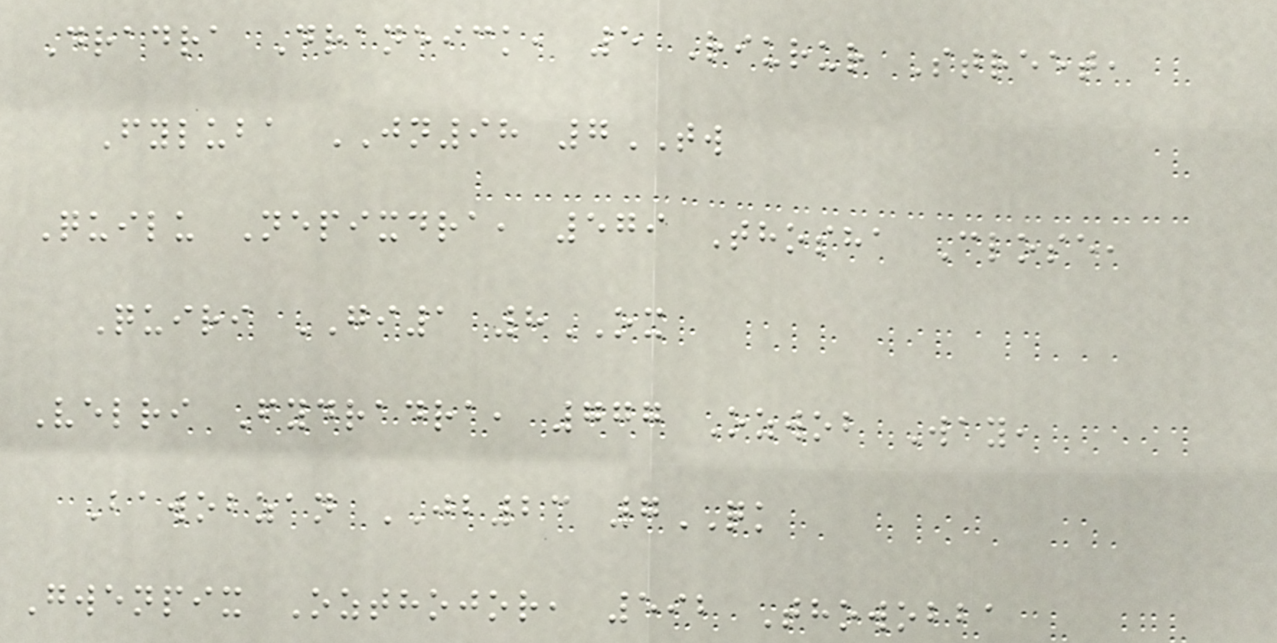Dradra Draneick, 5 Riurur Street,
Fyluba JN98 7TW
Quilu Nepixdra, 579 Thosha Close,
Quiri GI1 8OX
Velri Fydradra, 777 Ozwob Way,
Bawobzan JB23 7QK
Gwenpix Ozthojor, 592 Thowobba
